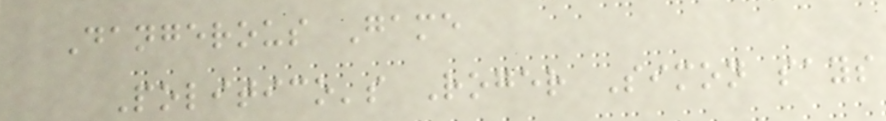Dangerous Game
Politico's Roger Simon says
